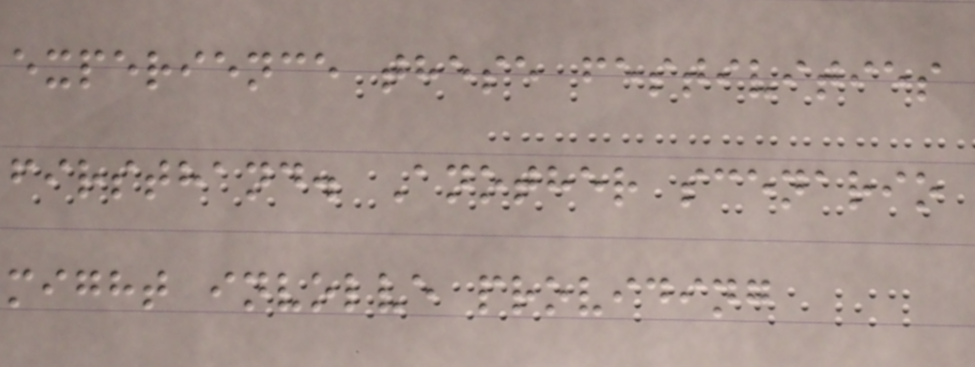experience these festivities
firsthand. Another scenario
might involve providing
